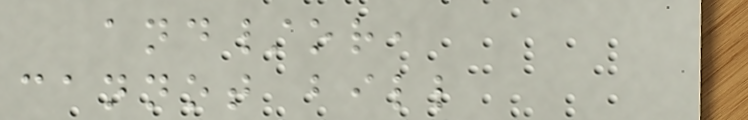and/or,
cannot bill
